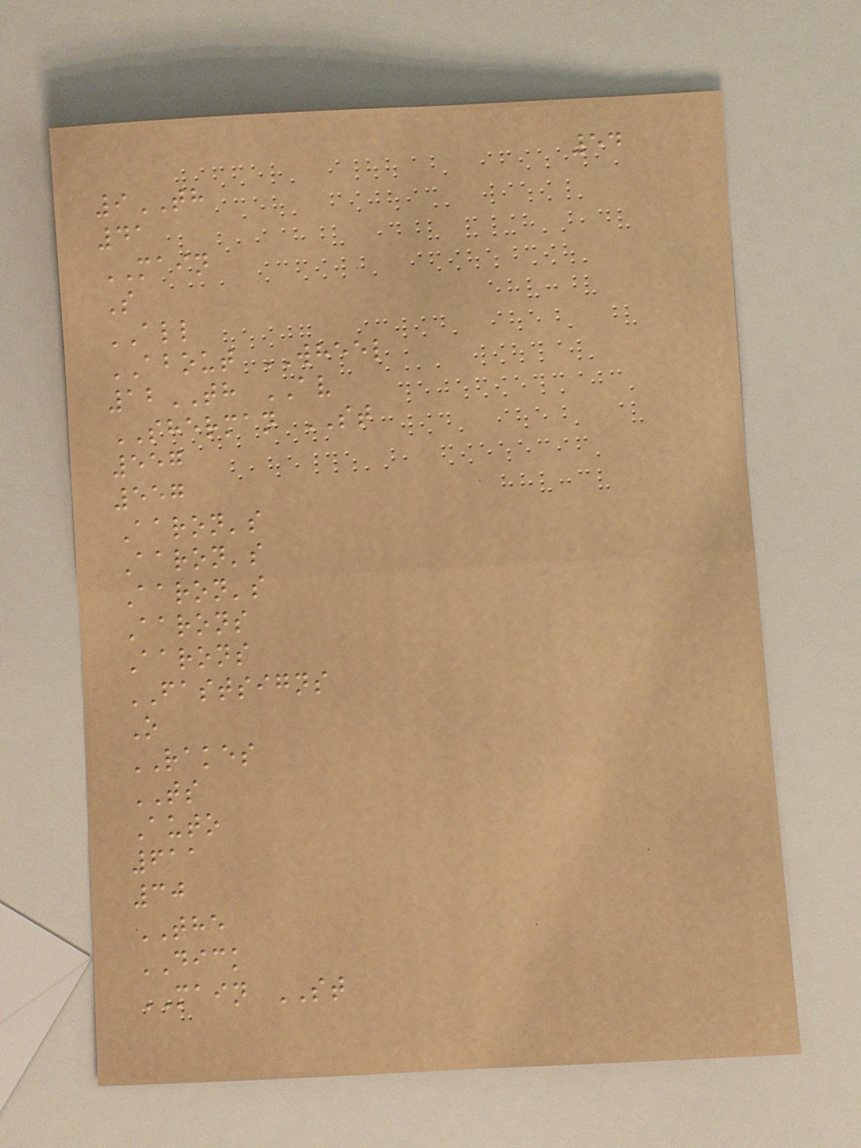54
9TH
41
MAIN
S
ALL
ABOUT WHEEL
12TH AV
SHERMAN ST
557
557
Aaron's
Aaron's
Aaron's
Aarons
Aarons
FASTSIGNS
O
RAKES
TS
Auto
611
30
THE
DICK
MAIN ST
